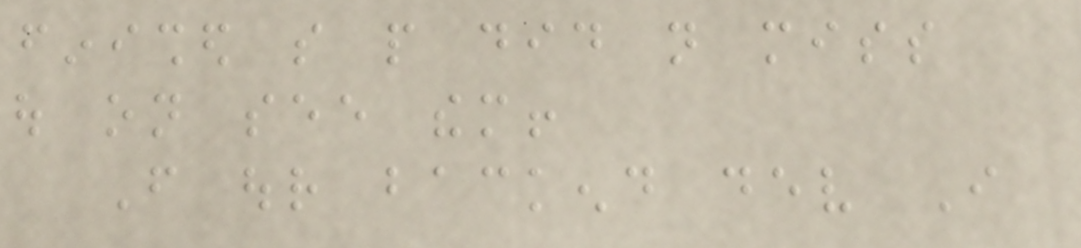finished so people did not miss
out on see them!
From our backend dev I
